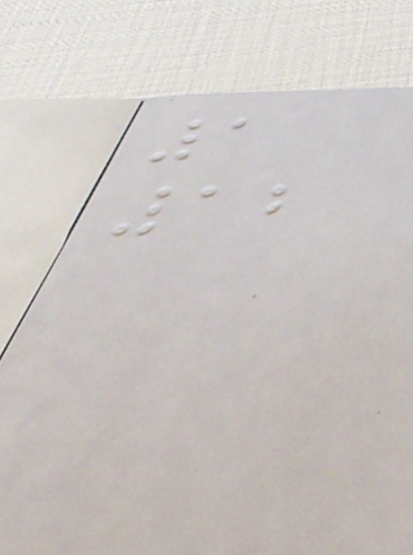1
12
